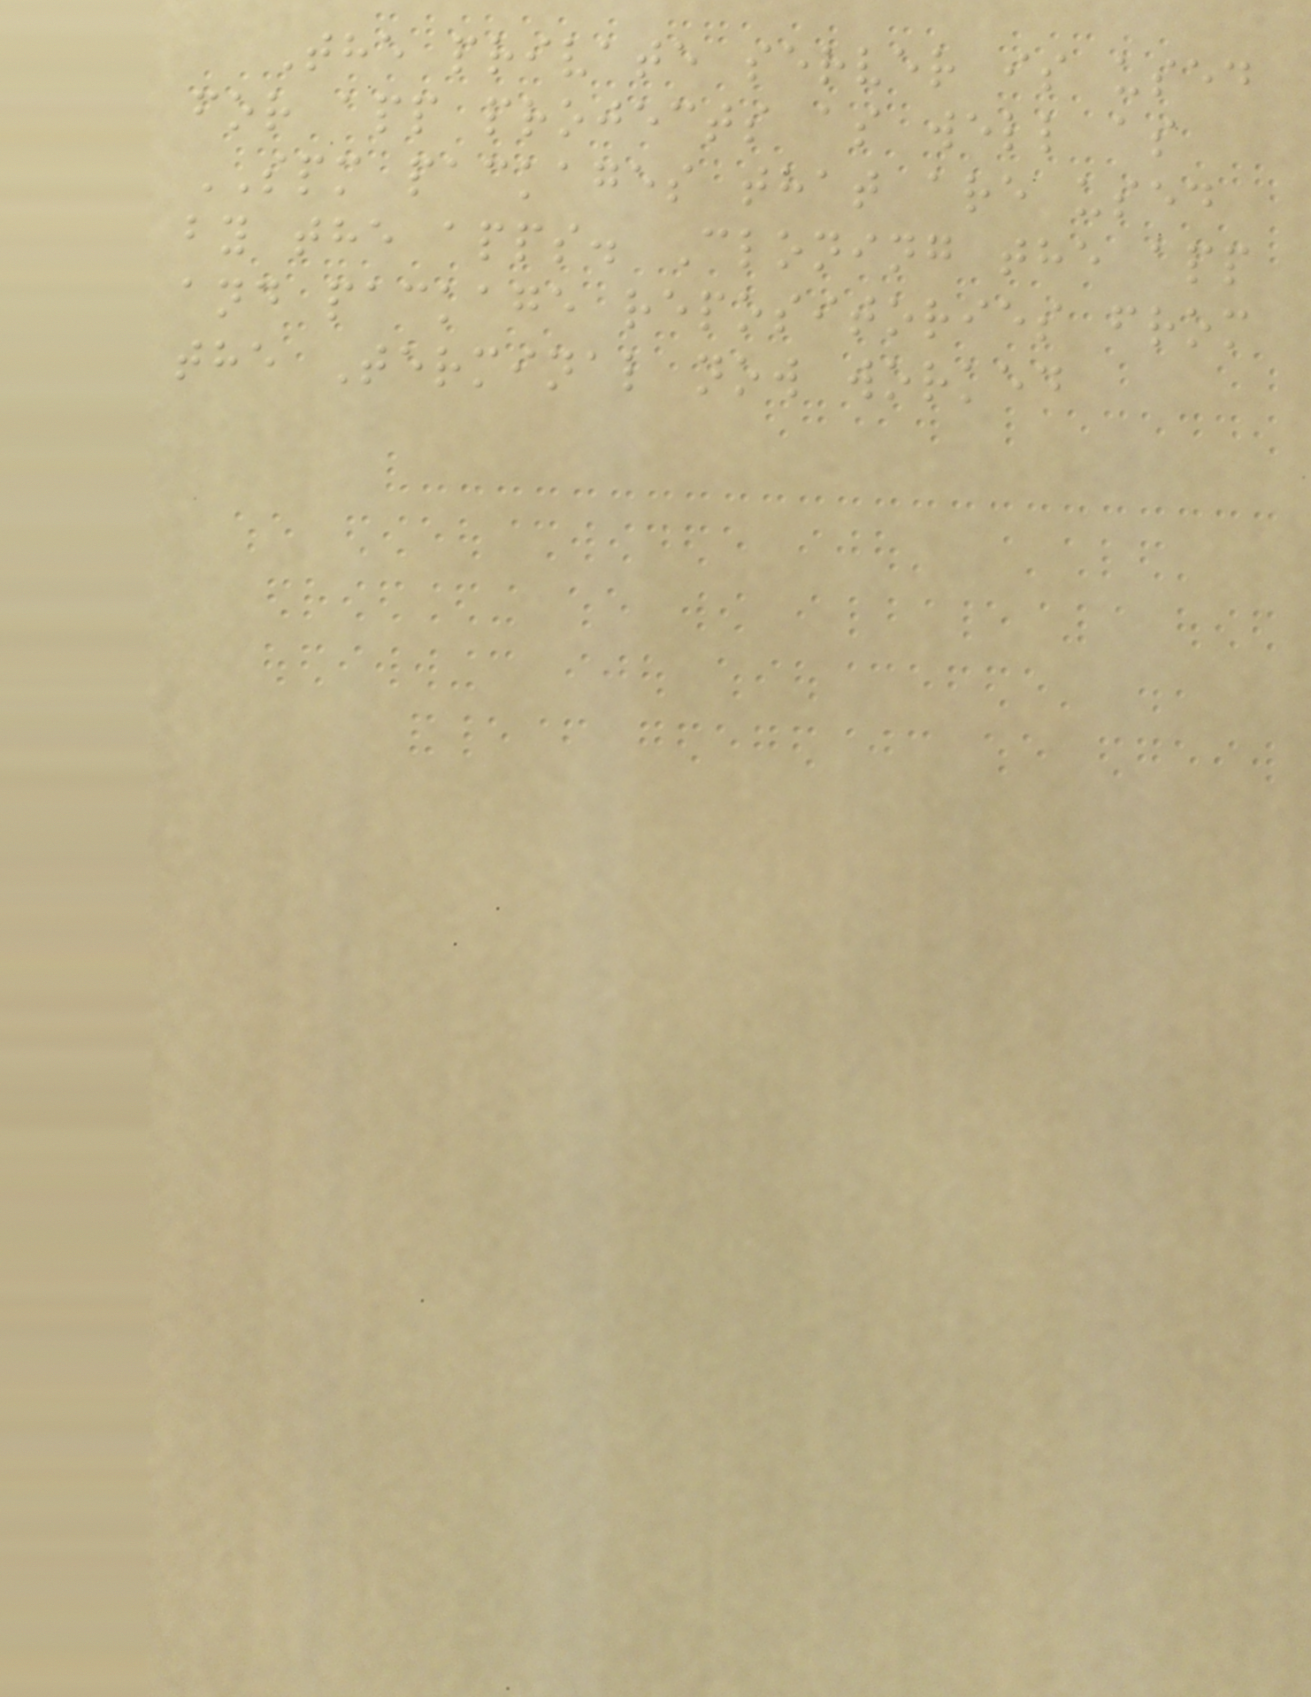The private server is used
for app projects as well as
SPM packages that are used
by the apps. Cloning the app
and package repositories from
the Terminal now worked
